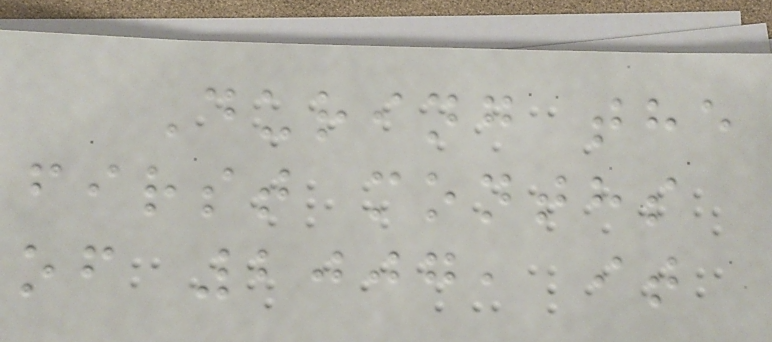During the
first months
of 2007, it
